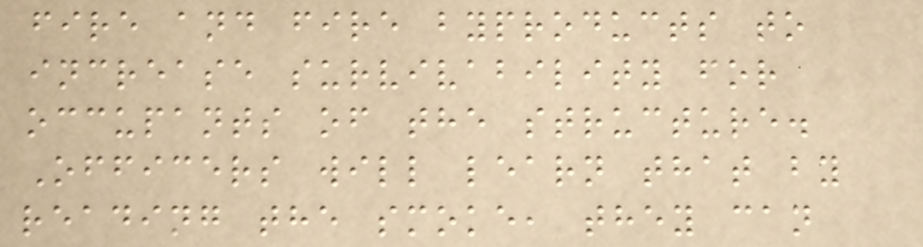fire and fire byproducts to
increase survivability for
occupants of the structure.
Officers will learn that by
reading the smoke, they can
